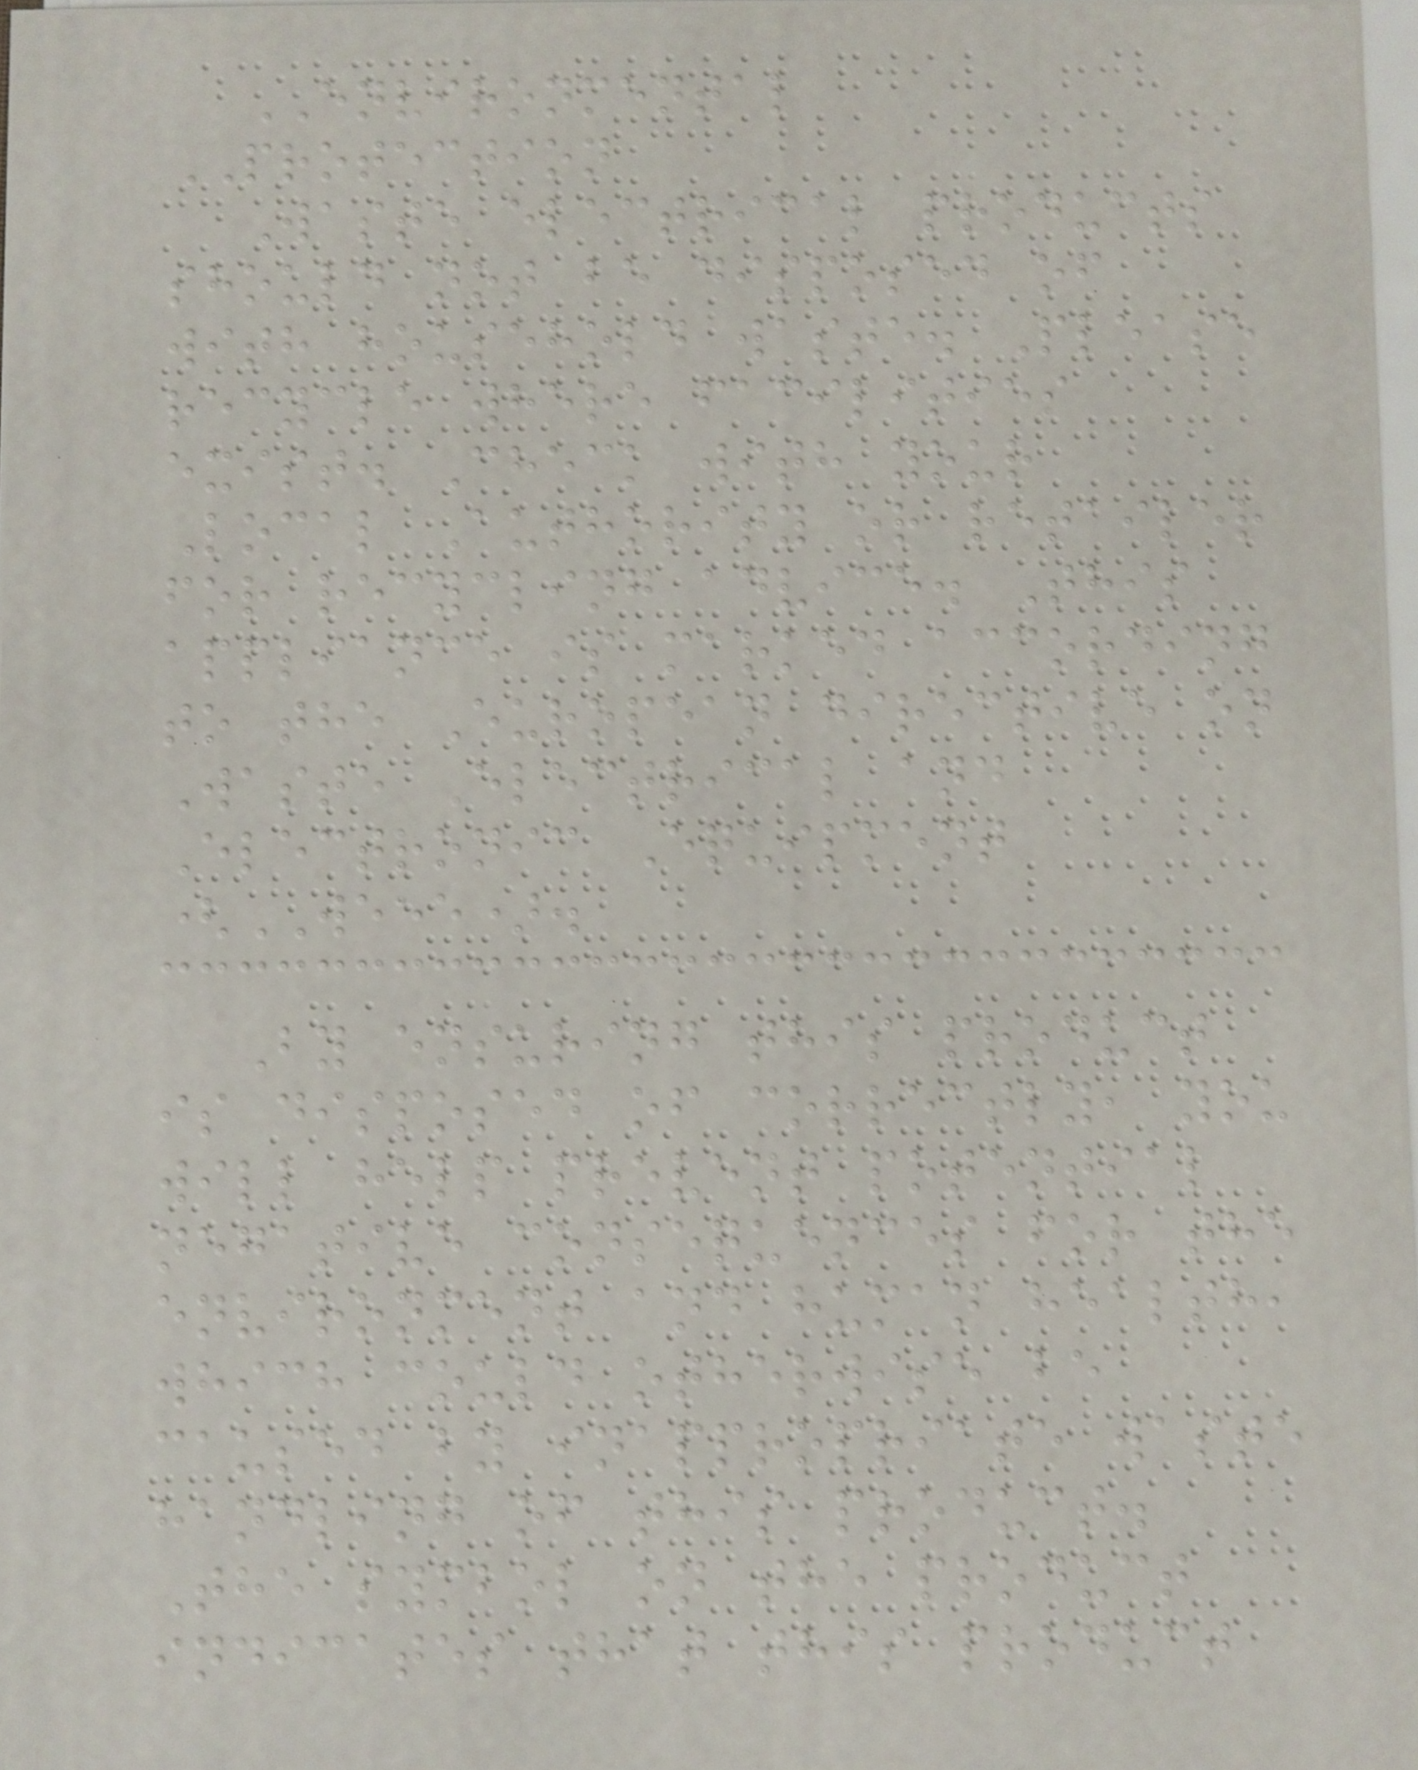ENVIRONMENTAL
PROTECTION
Waste electrical products
should not be disposed of
with household waste. Please
recycle where facilities
exist. Check with your
Local Authority or retailer
for recycling advice. This
appliance is marked according
to the European directive on
Waste Electrical and
Electronic Equipment
(WEEE).
By ensuring this product
is disposed of correctly, you
will help prevent potential
negative consequences for the
environment and human health,
which could otherwise be
caused by inappropriate waste
handling of this product.
The symbol on the product
indicates that this product
